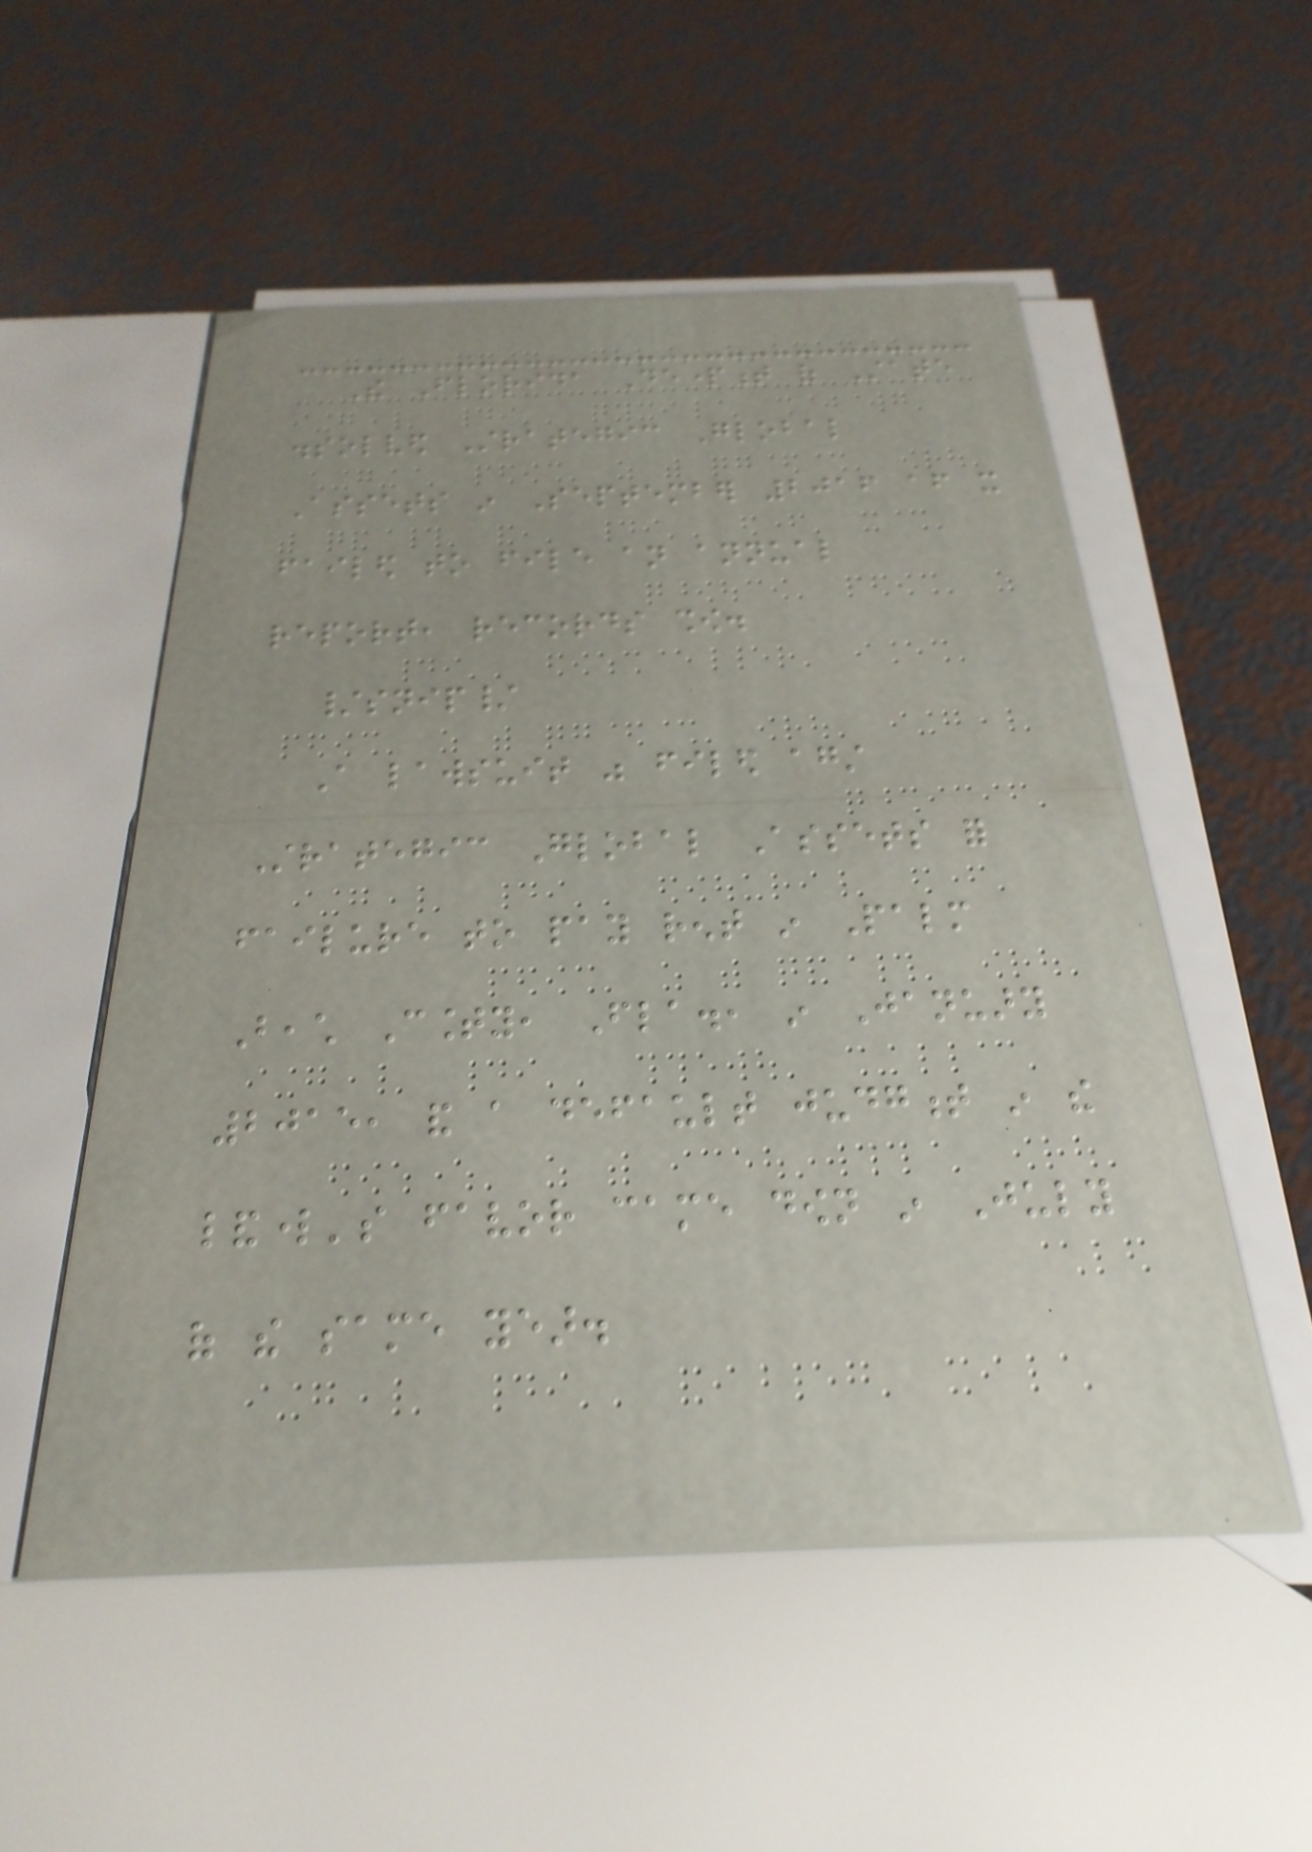The Florida Department of State
dissolved Strategic Global
Assets in September 2016 after it
failed to file an annual
report, records show.
/snip/
A lawsuit was filed against
Strategic Global Assets for
failure to pay rent in Palm
Beach County, Fla., in January
2015, and a default judgment in the
landlord's favor came down in July
of the same year.
